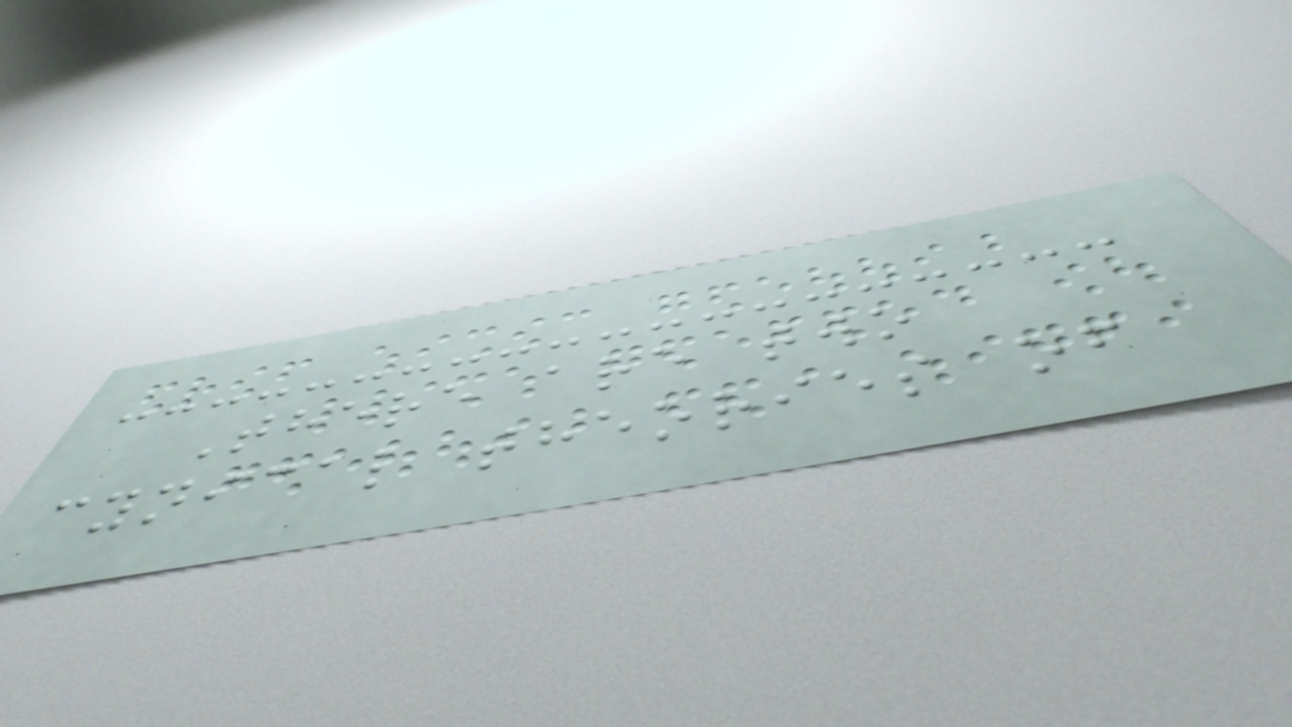There are two
cynical theories of
